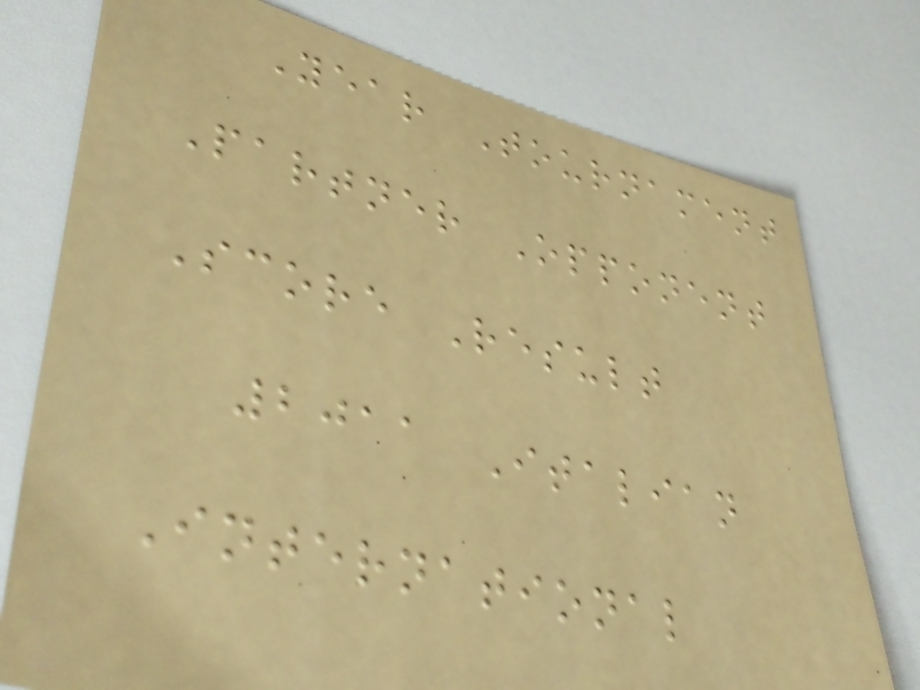Year Tournament
Partner Opponent
Score Result
2011 Italian
International
